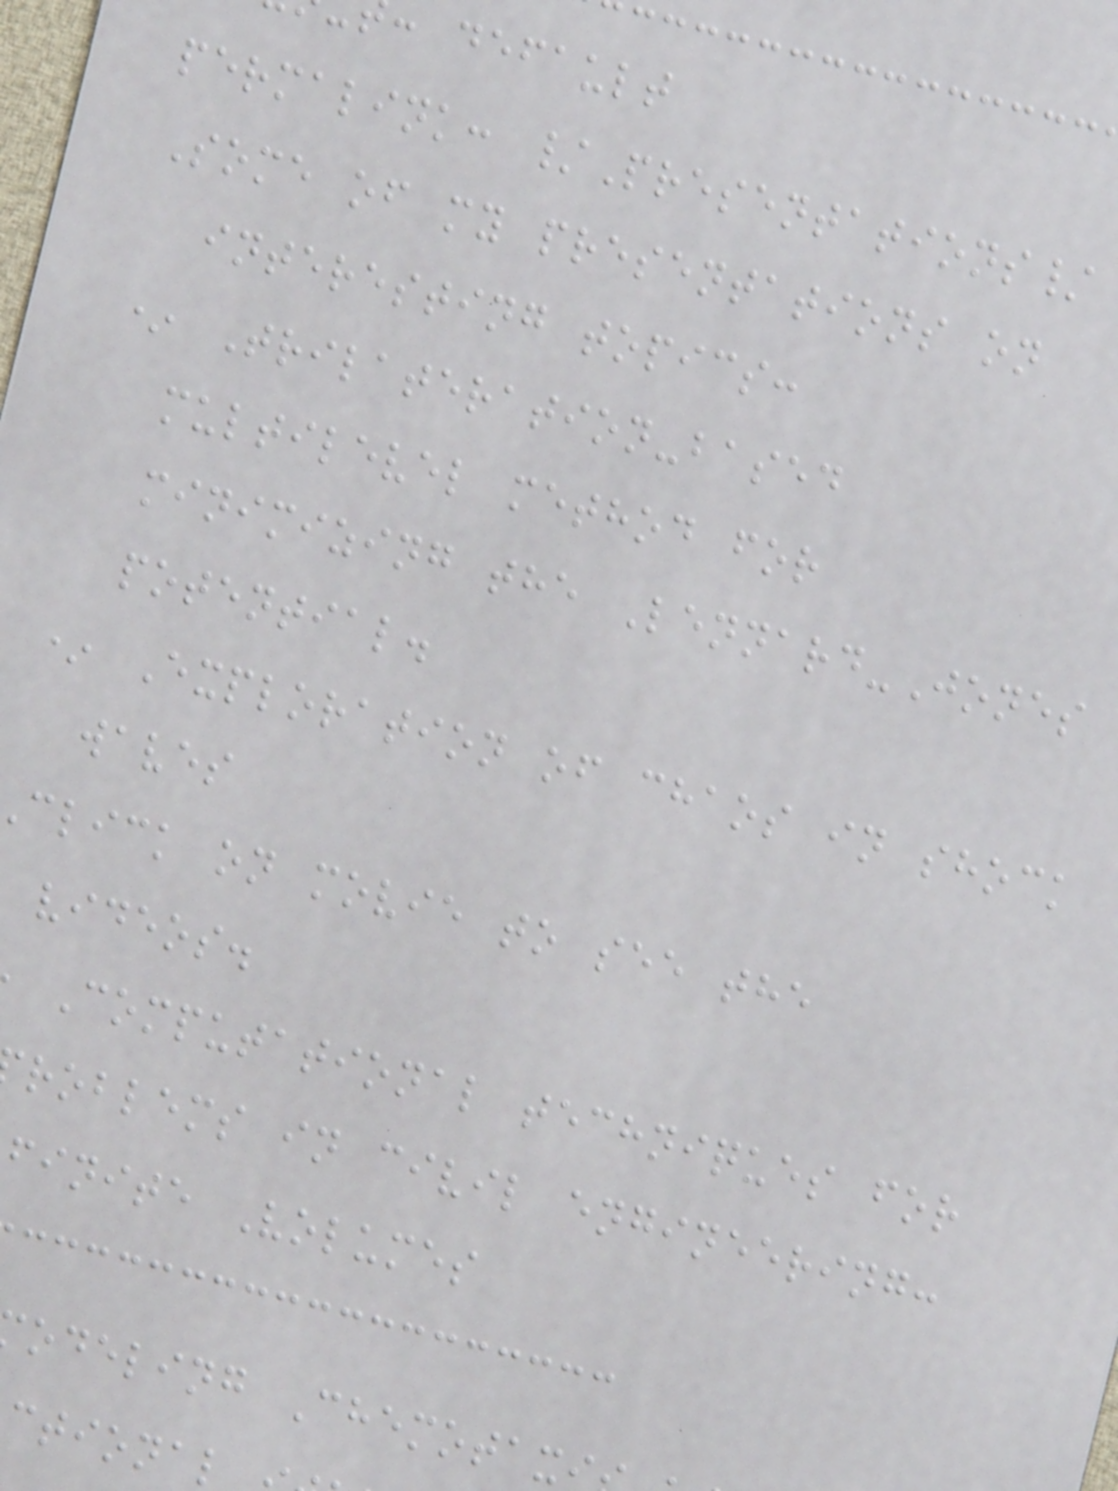: default
permalink: /Presentations/
Some of my presentations on
interesting topics:
* Trilateration-based
multilevel method for
minimizing the Lennard-Jones
potential.
* Exploration of chaos in shock
waves
click on movie to see the
videos.
Computational techniques for
roblems in civil engineering:
finite Volumes
odeling Chemotax
ctional
